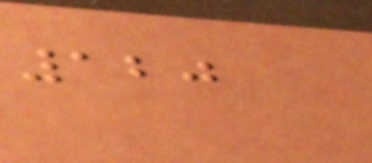120
